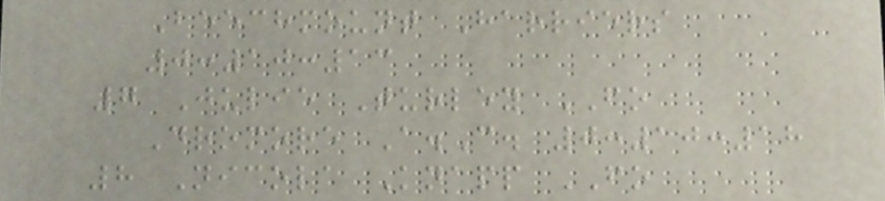Beechmount Harriers
0:10:13
7 Julie Turley FO
Dromore A.C. 0:10:18
8 Nicola Knapp FO
